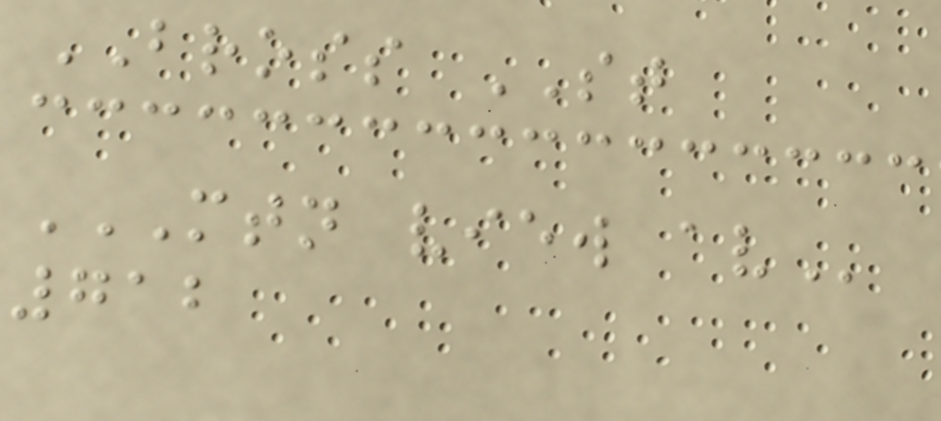BROSS ST
MTN VIEW AV
712
